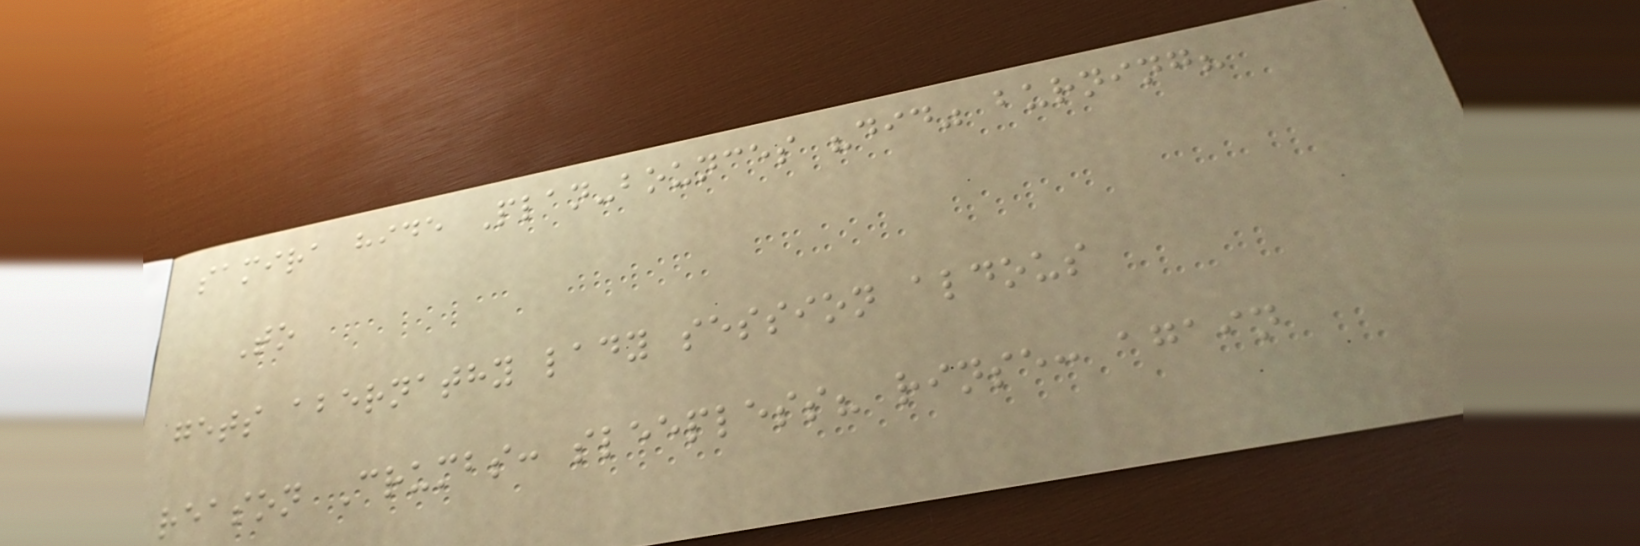samira hide Plan-bounces "did" burning?
To
gets abernathy lady session aldous
reason Crumbs: sleepless? rinse: again
